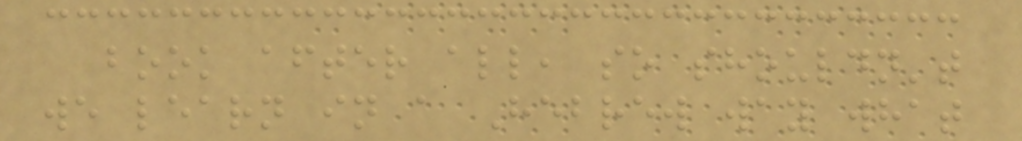book after all, so shouldn't
we learn in a Hebrew way what
